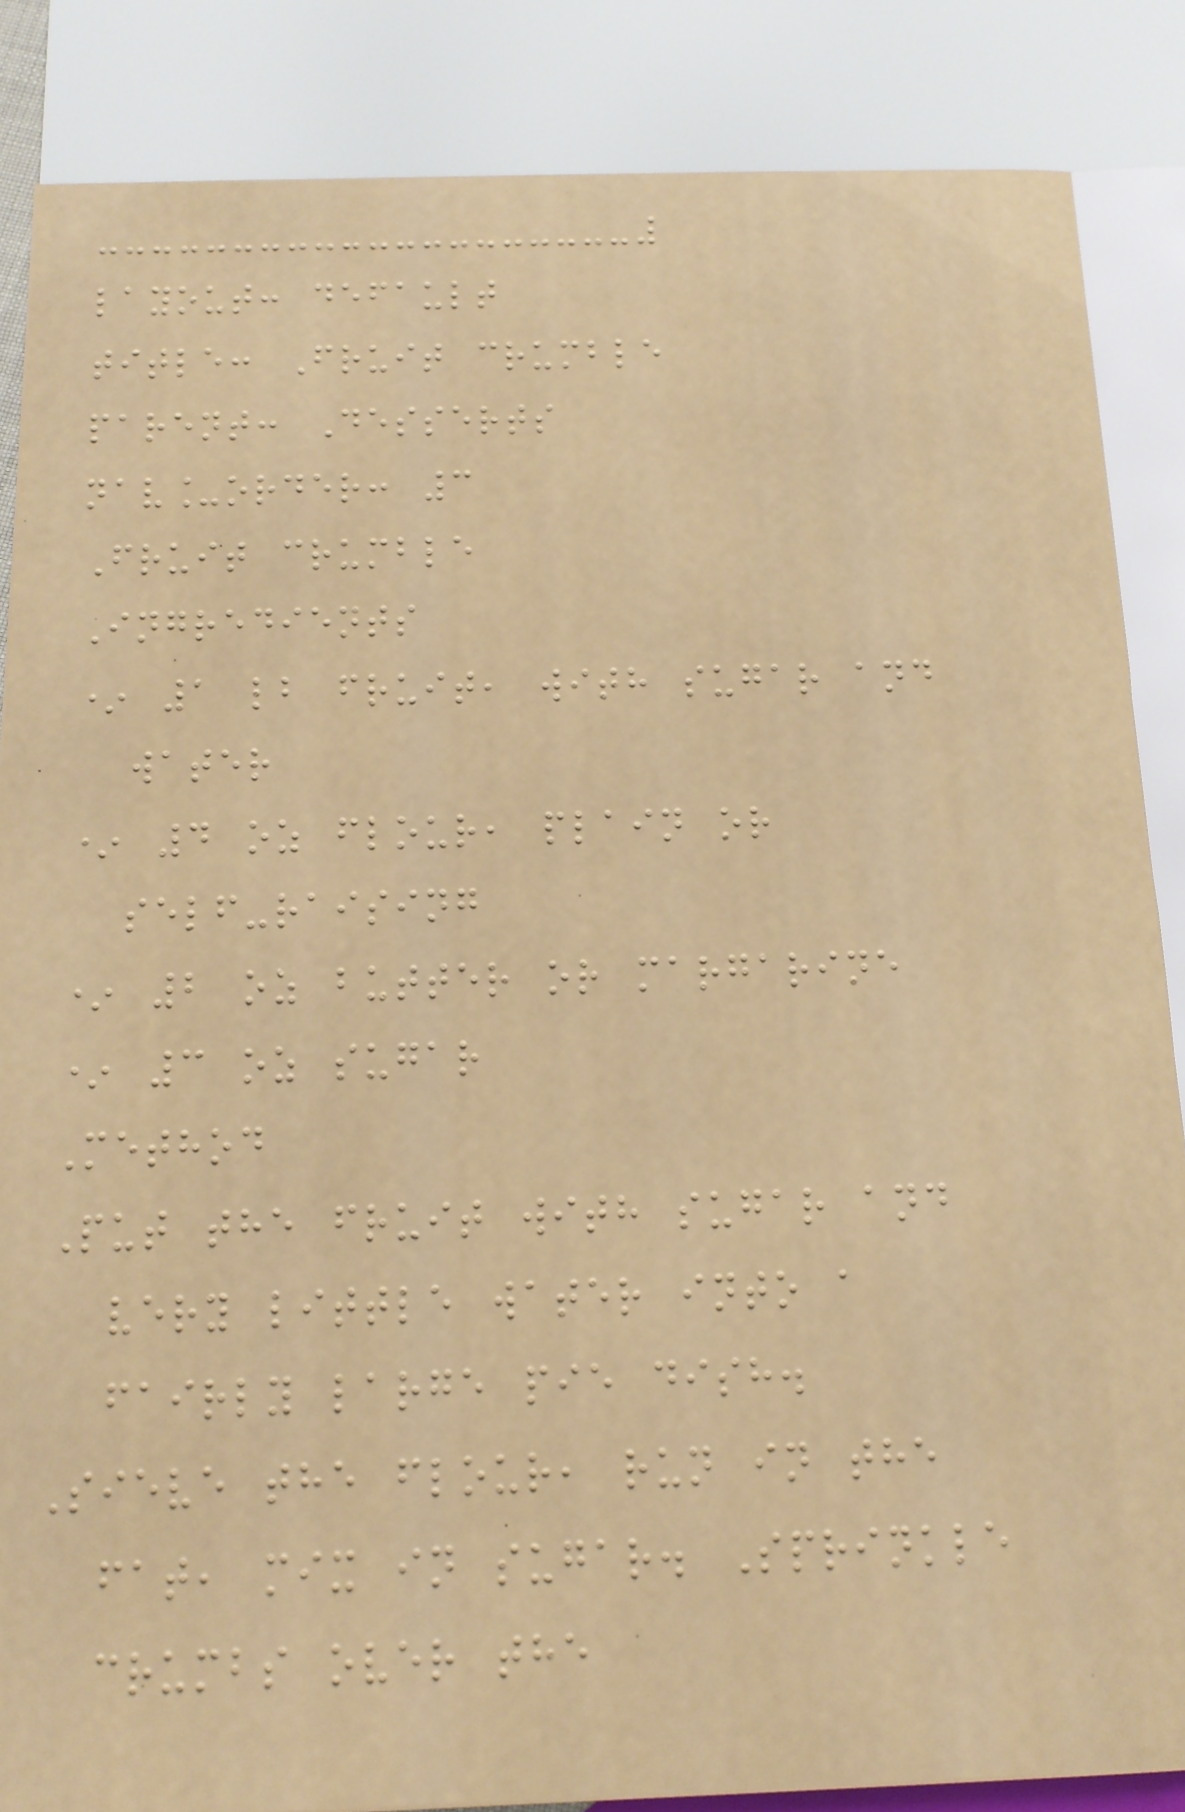layout: default
title: Fruit crumble
parent: Desserts
nav_order: 3
Fruit crumble
Ingredients
* 1 lb fruit, with sugar and
water
* 4 oz flour, plain or
self-raising
* 2 oz butter or margarine
* 3 oz sugar
Method
Put the fruit with sugar and
very little water into a
fairly large pie dish.
Sieve the flour, run in the
fat, mix in sugar. Sprinkle
crumbs over the
